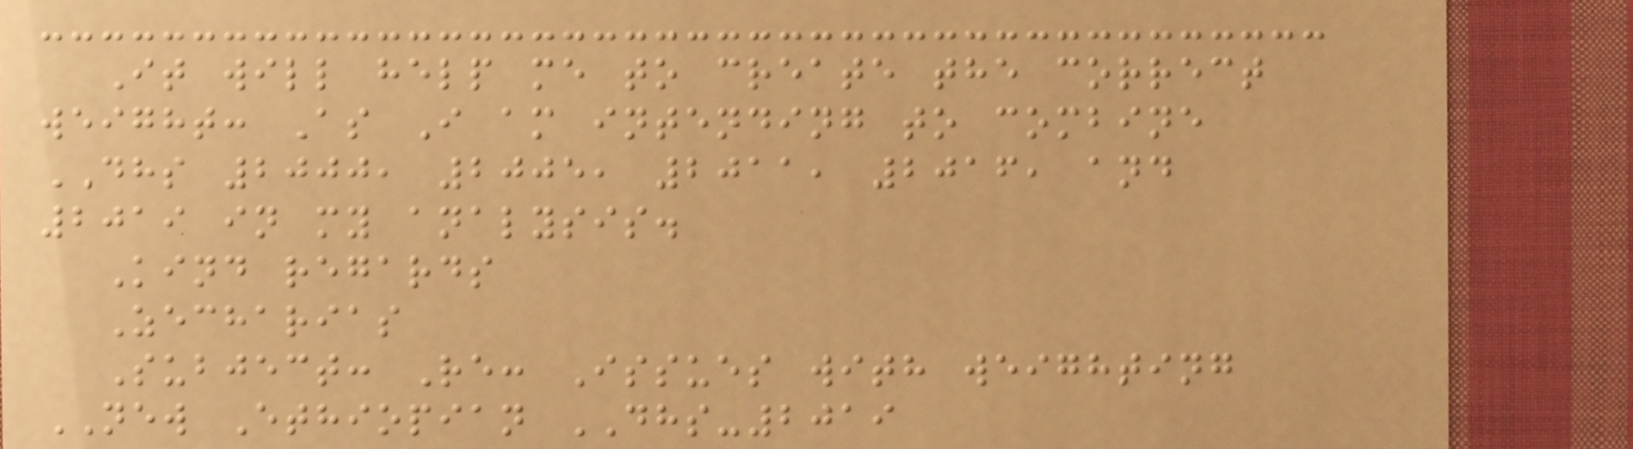It will help me to create the correct
weight: As I am intending to combine
DHS 2000, 2005, 2011, 2016, and
2019 in my analysis.
Kind regards
Zecharias
Subject: Re: Issues with weighting
NEW Ethiopian DHS-2019
